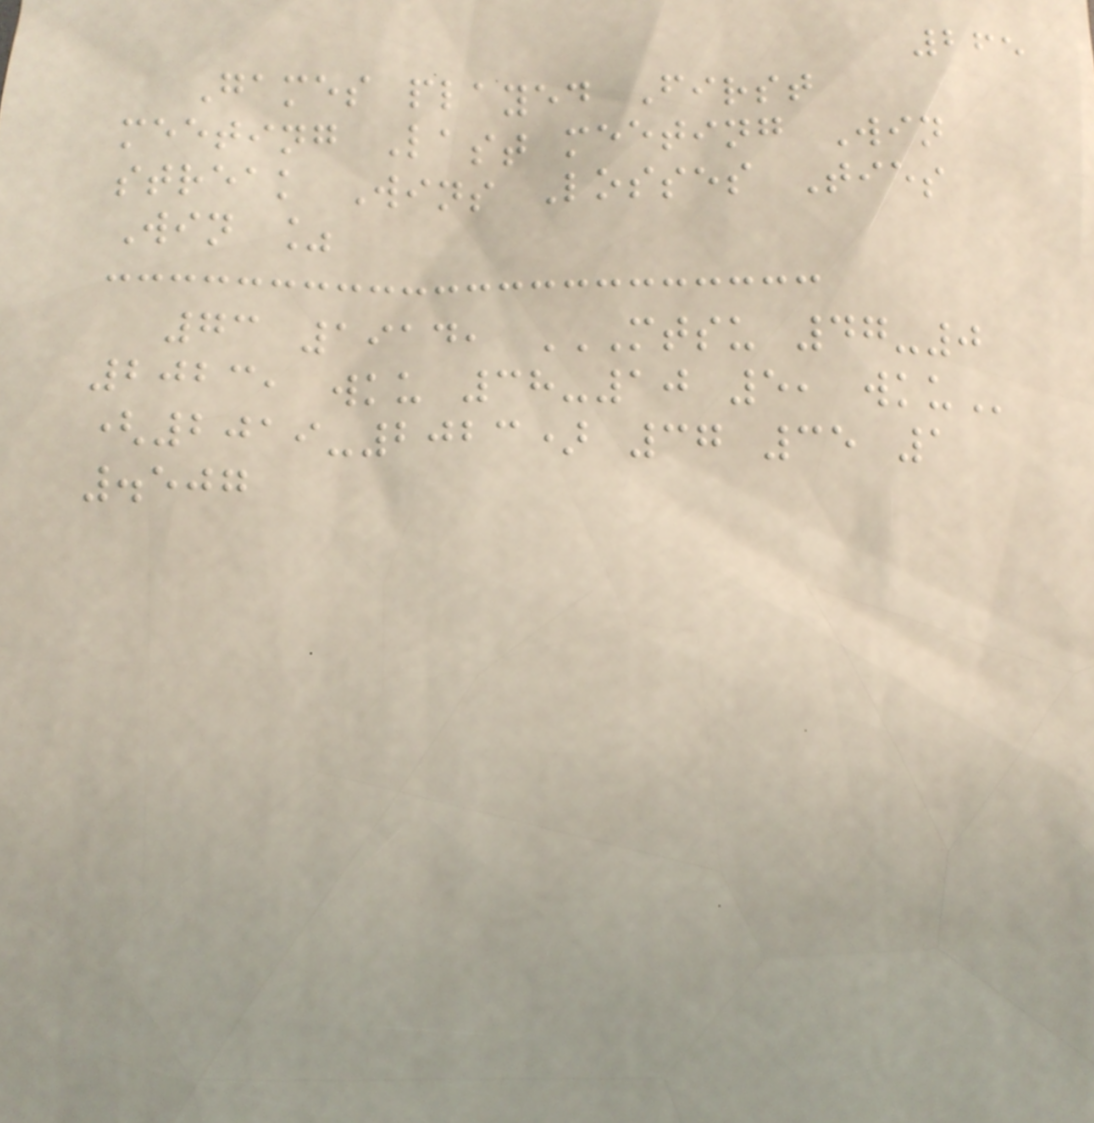265
Games played First
meeting Last meeting Win
streak Wins Losses Ties
Win %
73 1914, MTSU 47-0
2023, WKU 38-10 5, WKU
(2019-2023) 37 35 1
.507
